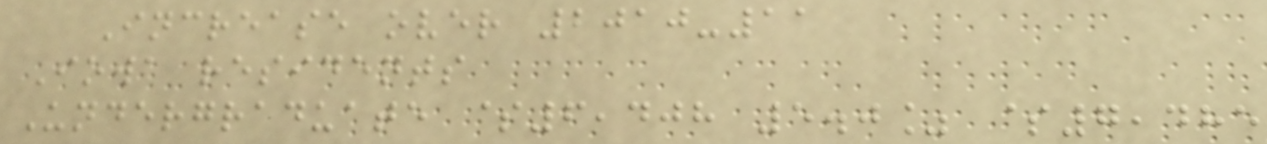Increase over 2010-11
Iowa residents
Undergraduate $6,408 5.0% $7,485
